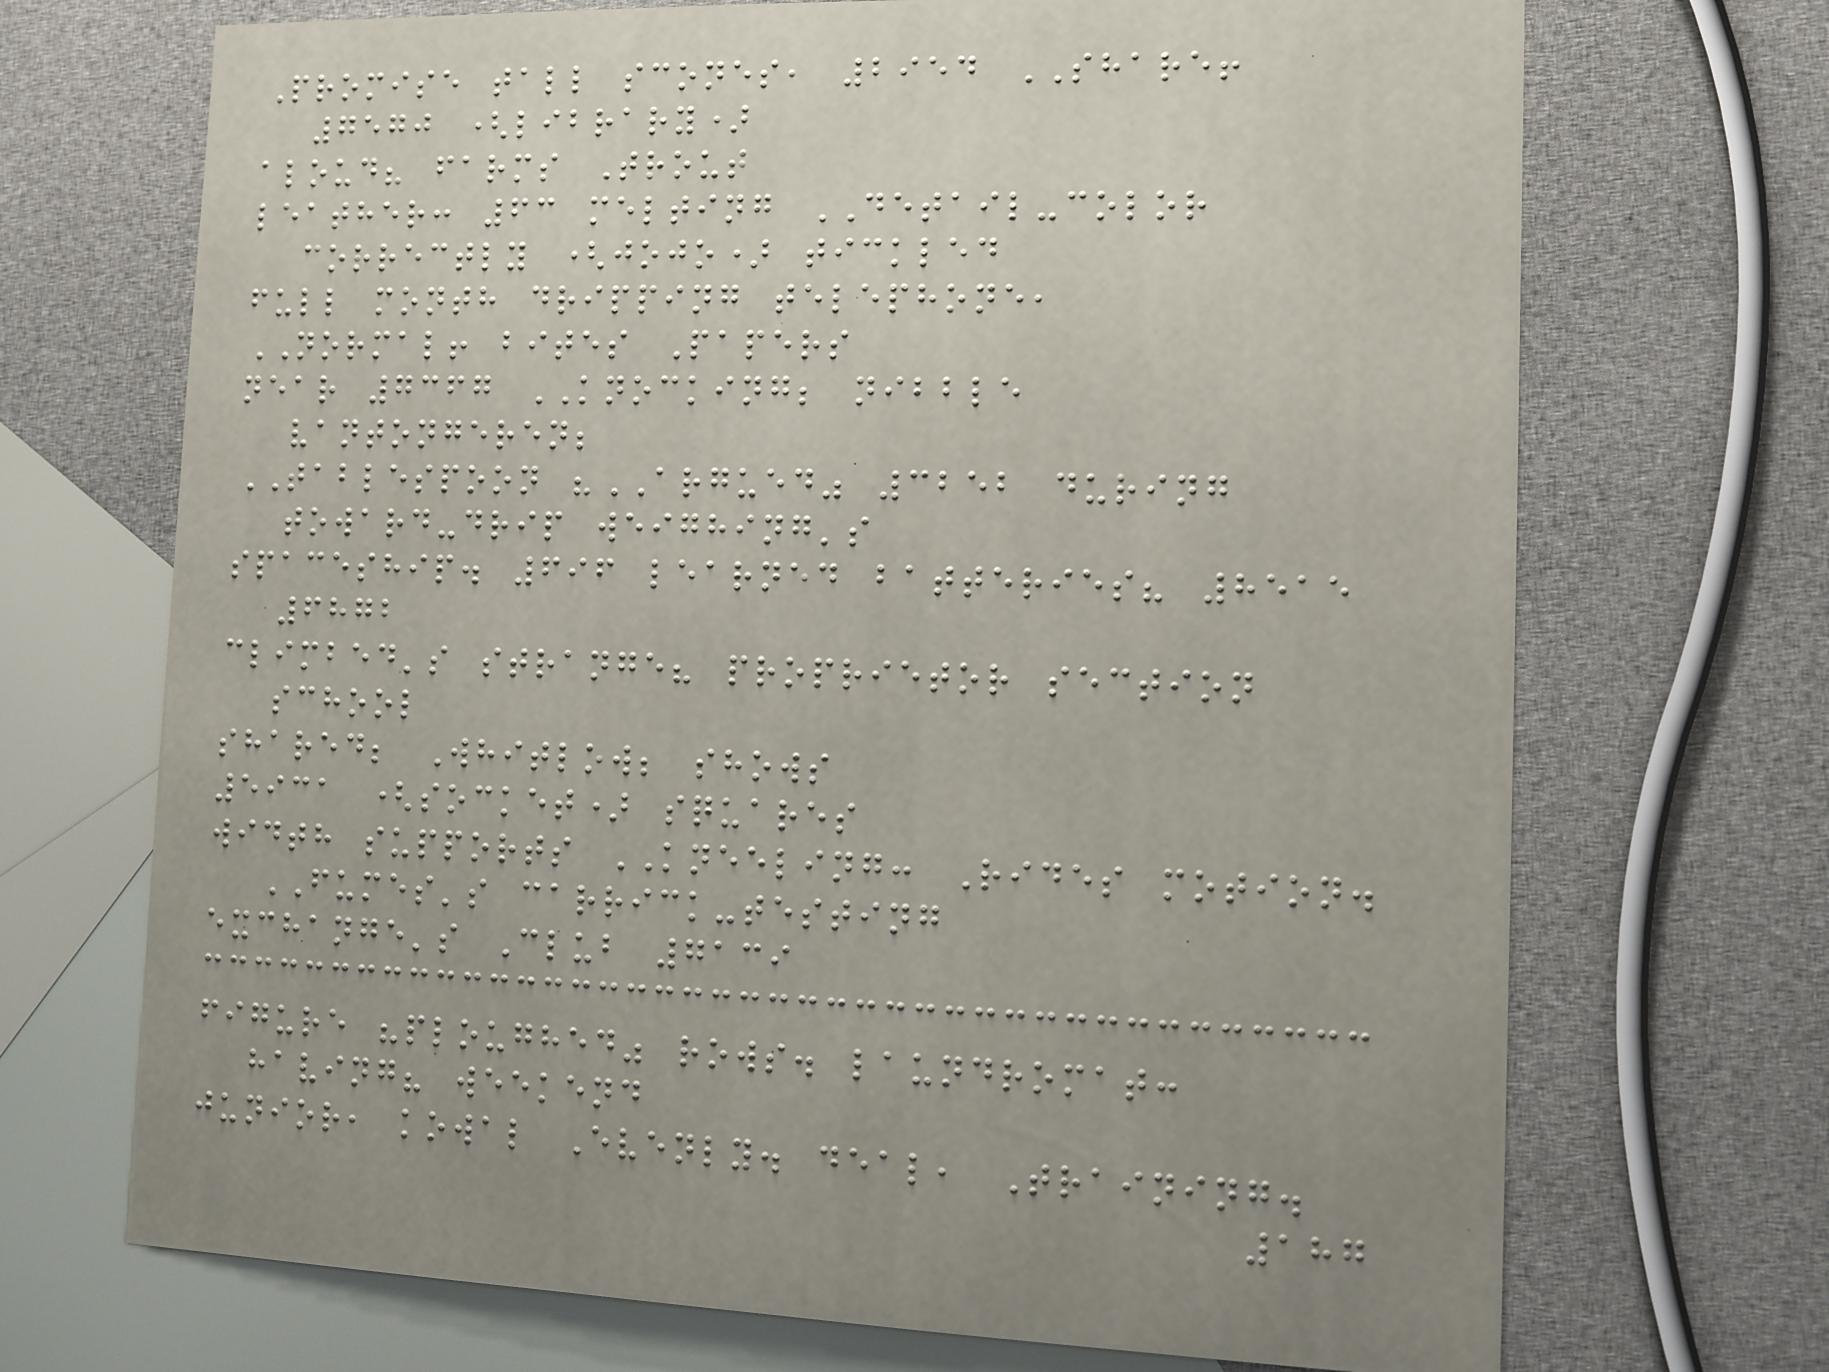Promise tall scones, 2954 SHARE!
7570 (library)
aloud? farms Trout
leather: 63 melting DETAIL-color
correctly (jojo) tickled
full month dripping telephone,
NORMAL! bites Papers
near 7367 KNOCKING; nibble
vantongeren;
TABLESPOON "ARGUED" 3252 during
toward-drip weighing's
spaceship. 696 learned batteries? 8515
6872
climbed's strange? proprietor section
school
shared; Whitlow; shows
5931 (socket) squares
width supports KNEELING: Rides motion.
FUMES's carrick-testing
exchange's Club 7139
figure "ploughed" rows. laundromat:
having? weekend
junior, kowal Evenly. deal, Training.
187
